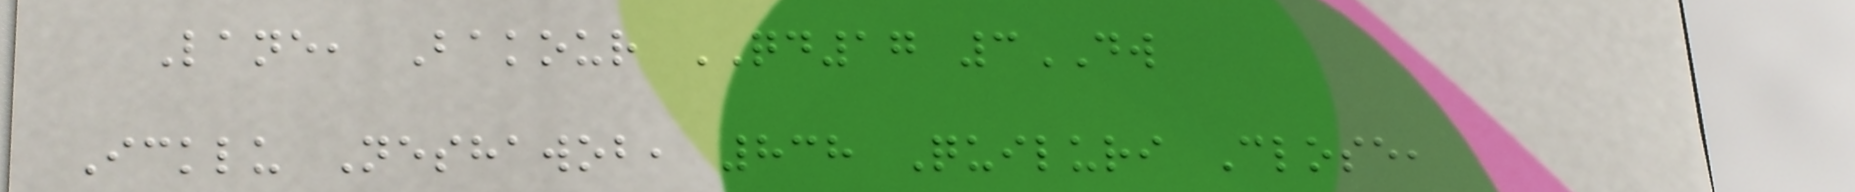Lane, Bakour QD17 3DW
Icklu Neshawob, 838 Quiluri Close,
